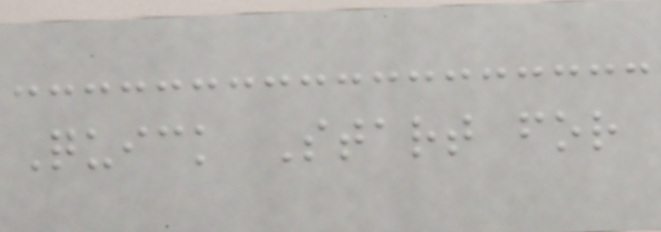Quick Start for
